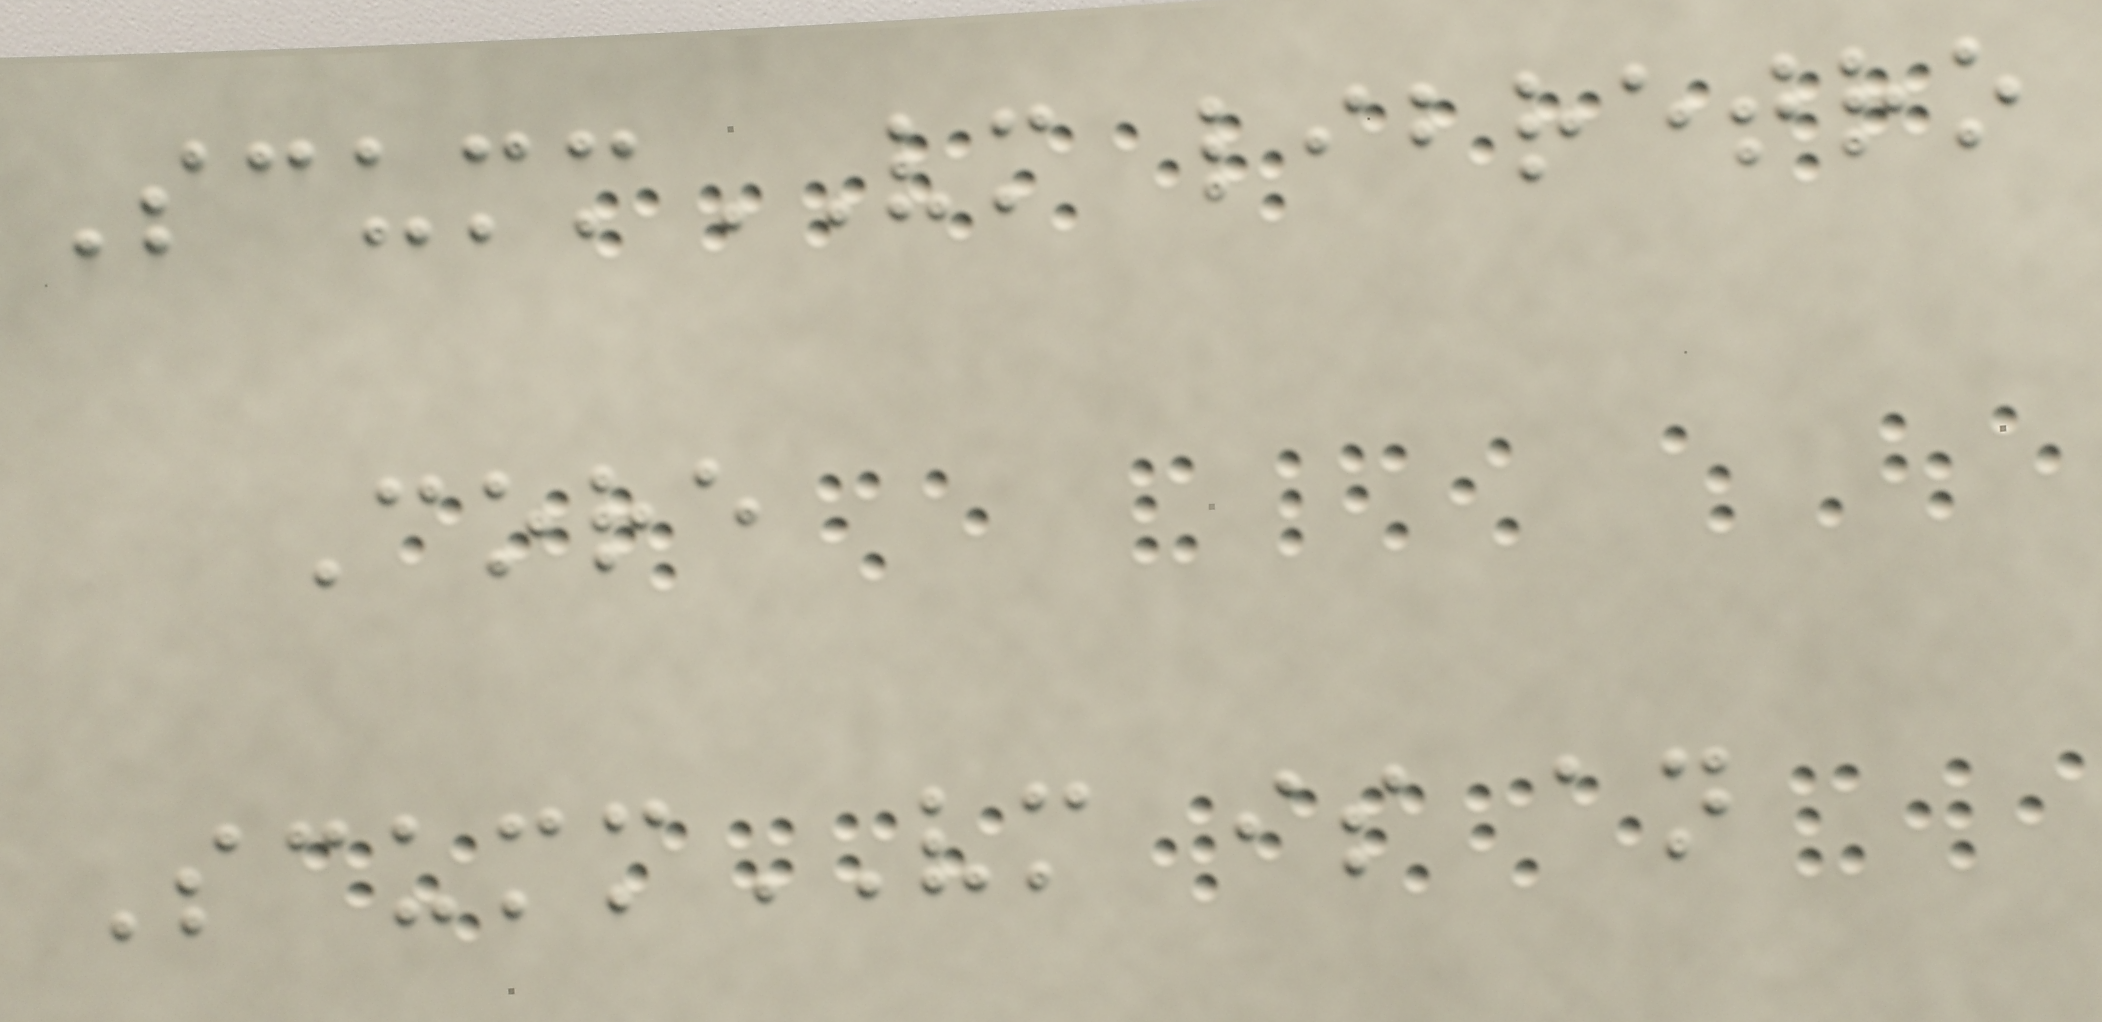ScummVM libretro
Core
ScummVM is an
